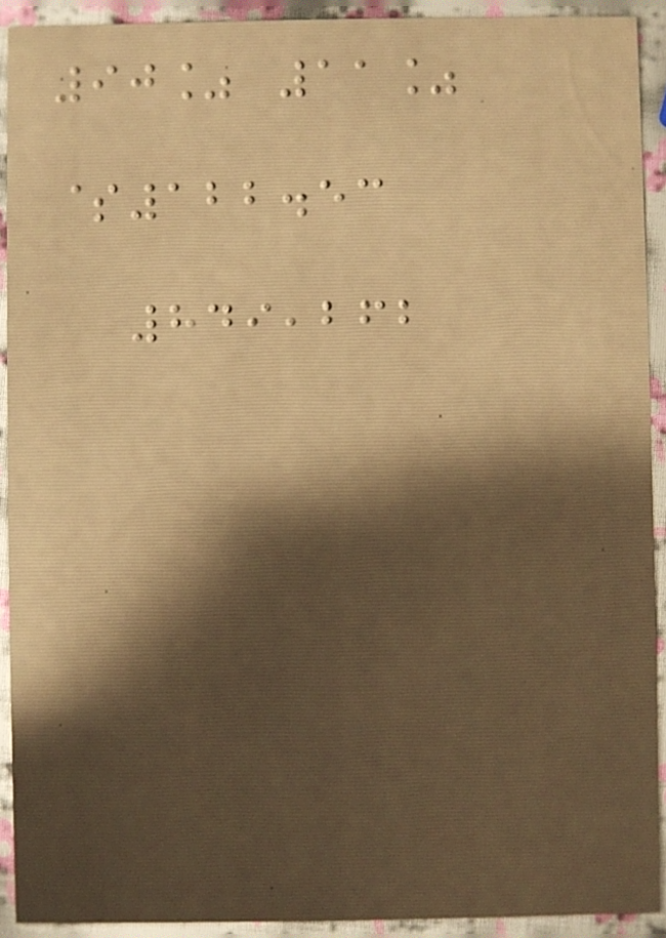90% 11%
$122.53
849,262
